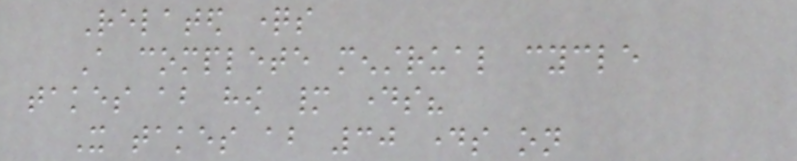Related questions
A complete menstrual cycle
takes about how many days?
It takes about 30 days on
